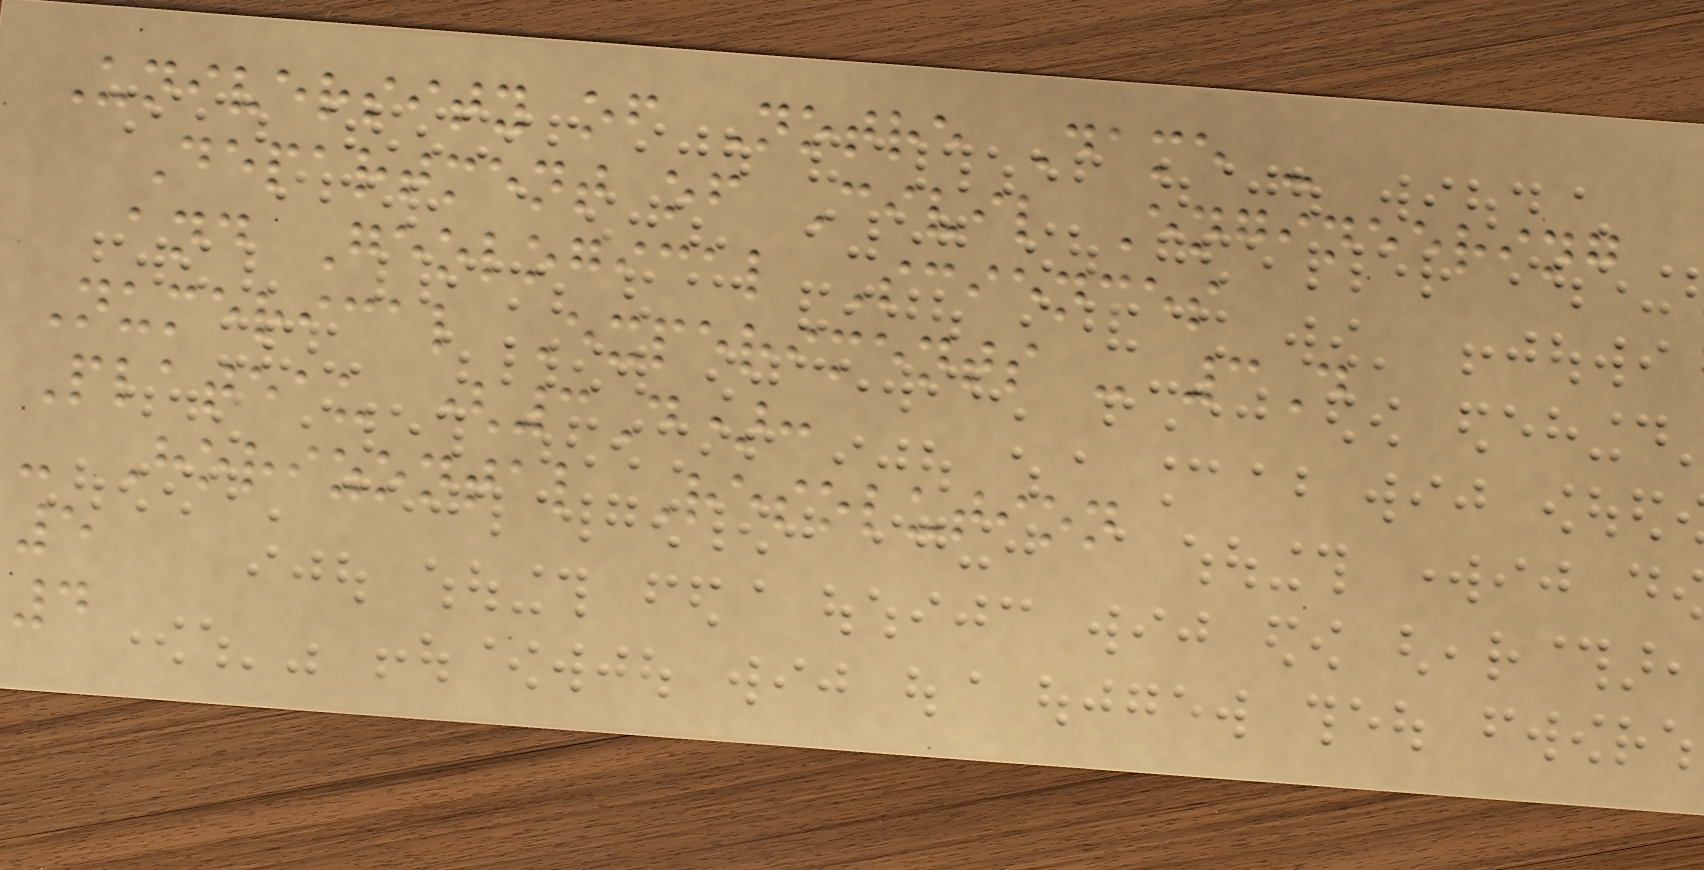University of Notre Dame -
Department of Civil Engineering
and Geological Sciences
Numerical Experiments - 3D
Plateau (3D):
- Horizontal Resolution
5
4
